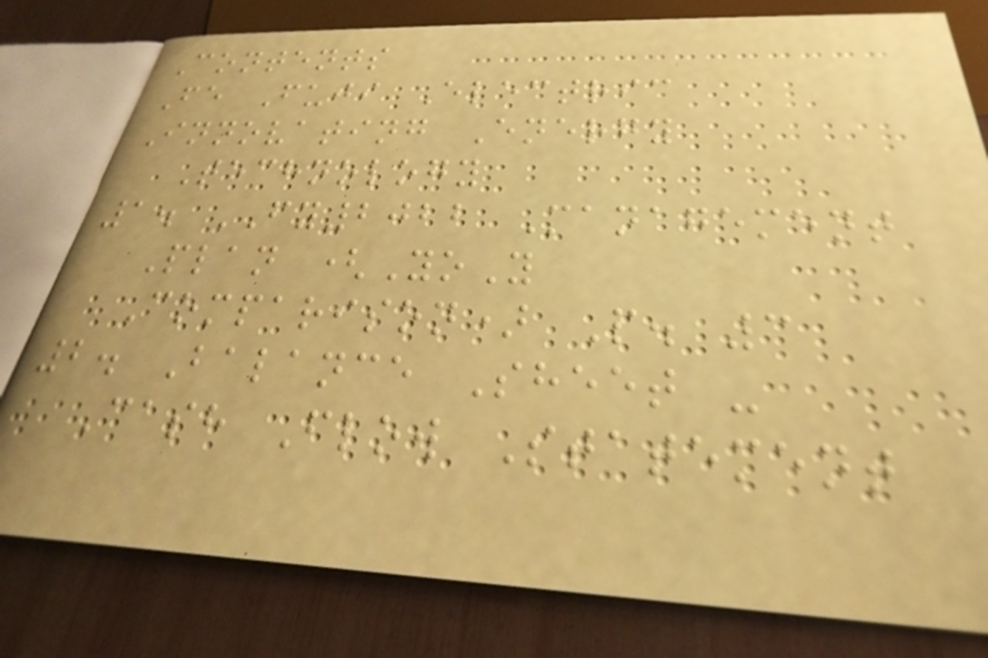Contents
Fe Fuji Electric
Innovating Energy
Technology
1. FY2022 Management
Plan (YoY
Comparison) P. 3
2. Balance Sheet -
Cash Flow Statement
